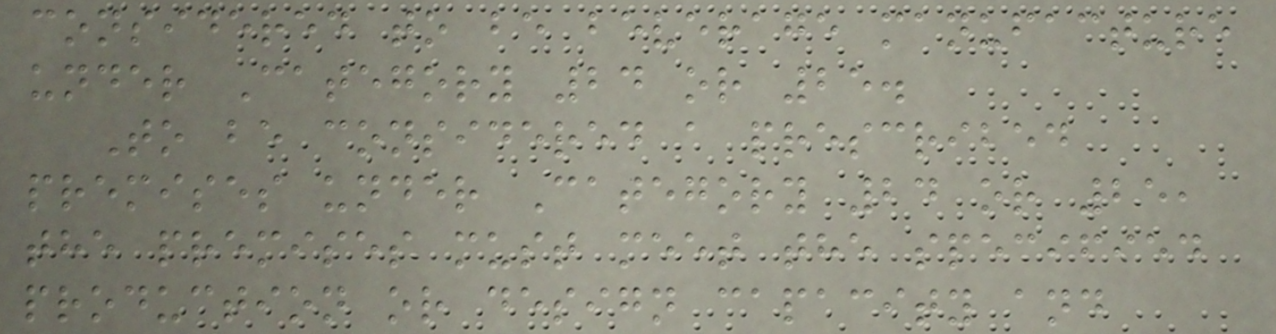considered to be beverage manufacture
under Category 24 or 25.
To be considered a prescribed
premises under Category 24 or 25,
the premises must meet the specified
production or design capacity and
